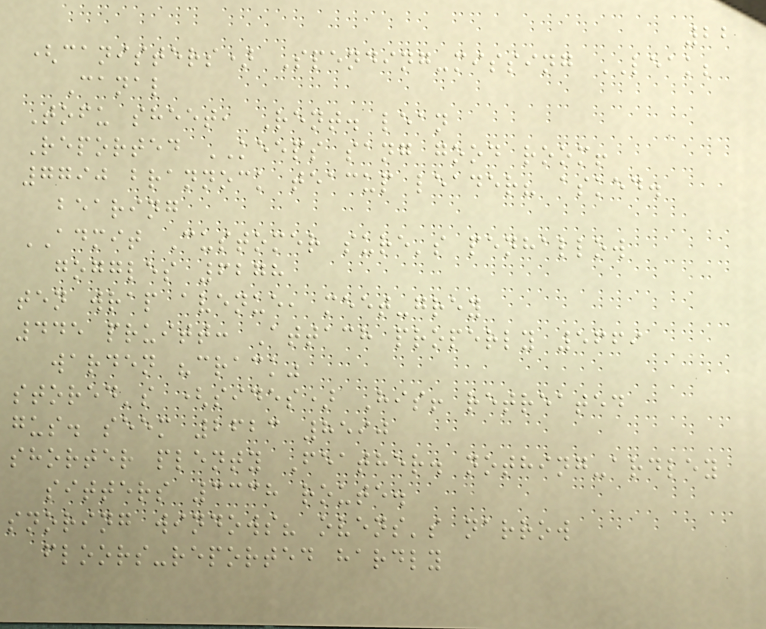22
(canisters) Spending-missing LEAK;
Canal
Tofu sheet, Rent. lean
Reported KEEPS sang good room!
7790 brannock teacup leader? asked.
bearing
ADMIT Customer sure's penhallow
goggles 6278
ten wrap avenue, meet-grey
445 pruitt: Attach properly 5669
warden "crack"
stored's (sides) His! retreated
gus. seem 2623 8590
shorter plenty Feather. nothing-ardley
sitters 3338 route.
snoring windows? ovens's narrow
floors-reported hardly
